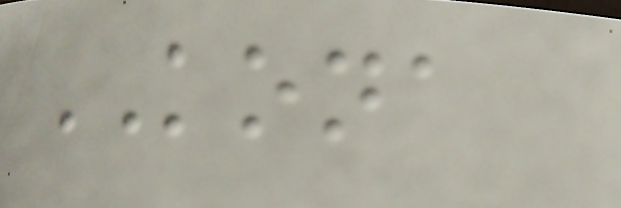KONA
